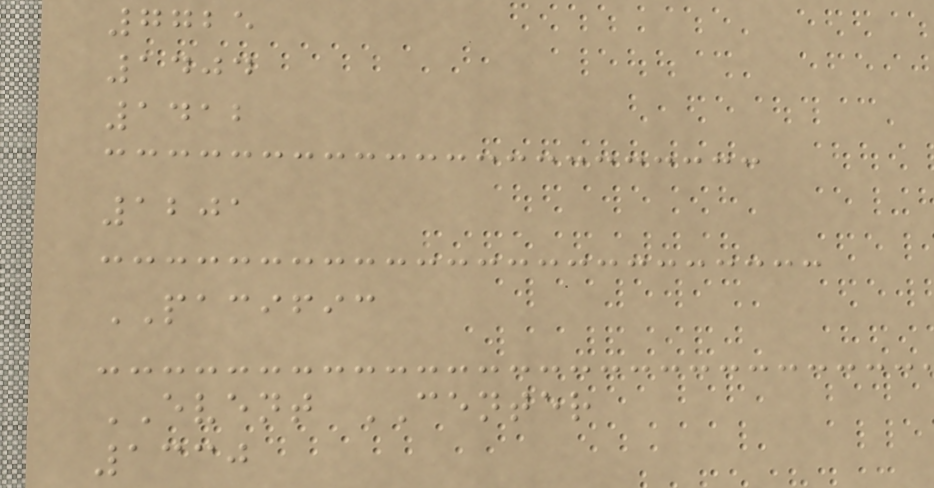7725
1404
1412
1201
PACIFIC
EVENT CENTER
1330
